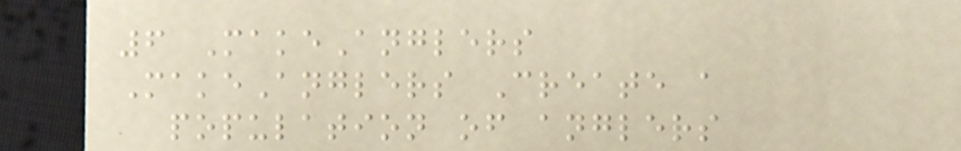6 MakeAnglers
MakeAnglers Create a
population of anglers
